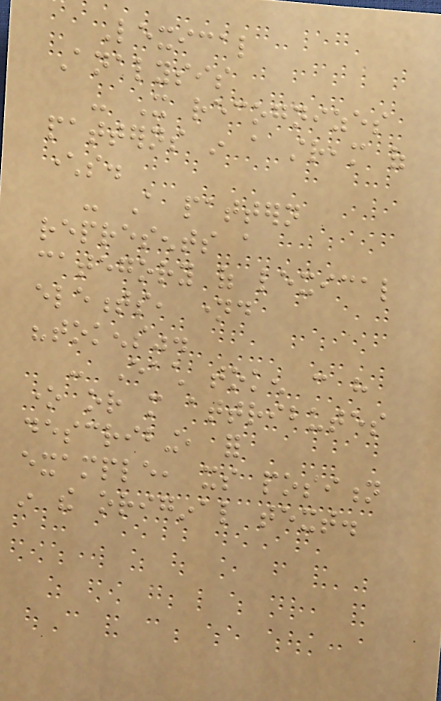Lexical
Analysis
- It recognizes
patterns in a stream of
characters.
- A pattern
represents a
category of lexical
elements, named
"tokens".
- Each token can have
one or more attributes
describing, for
example, its position
in the original text.
